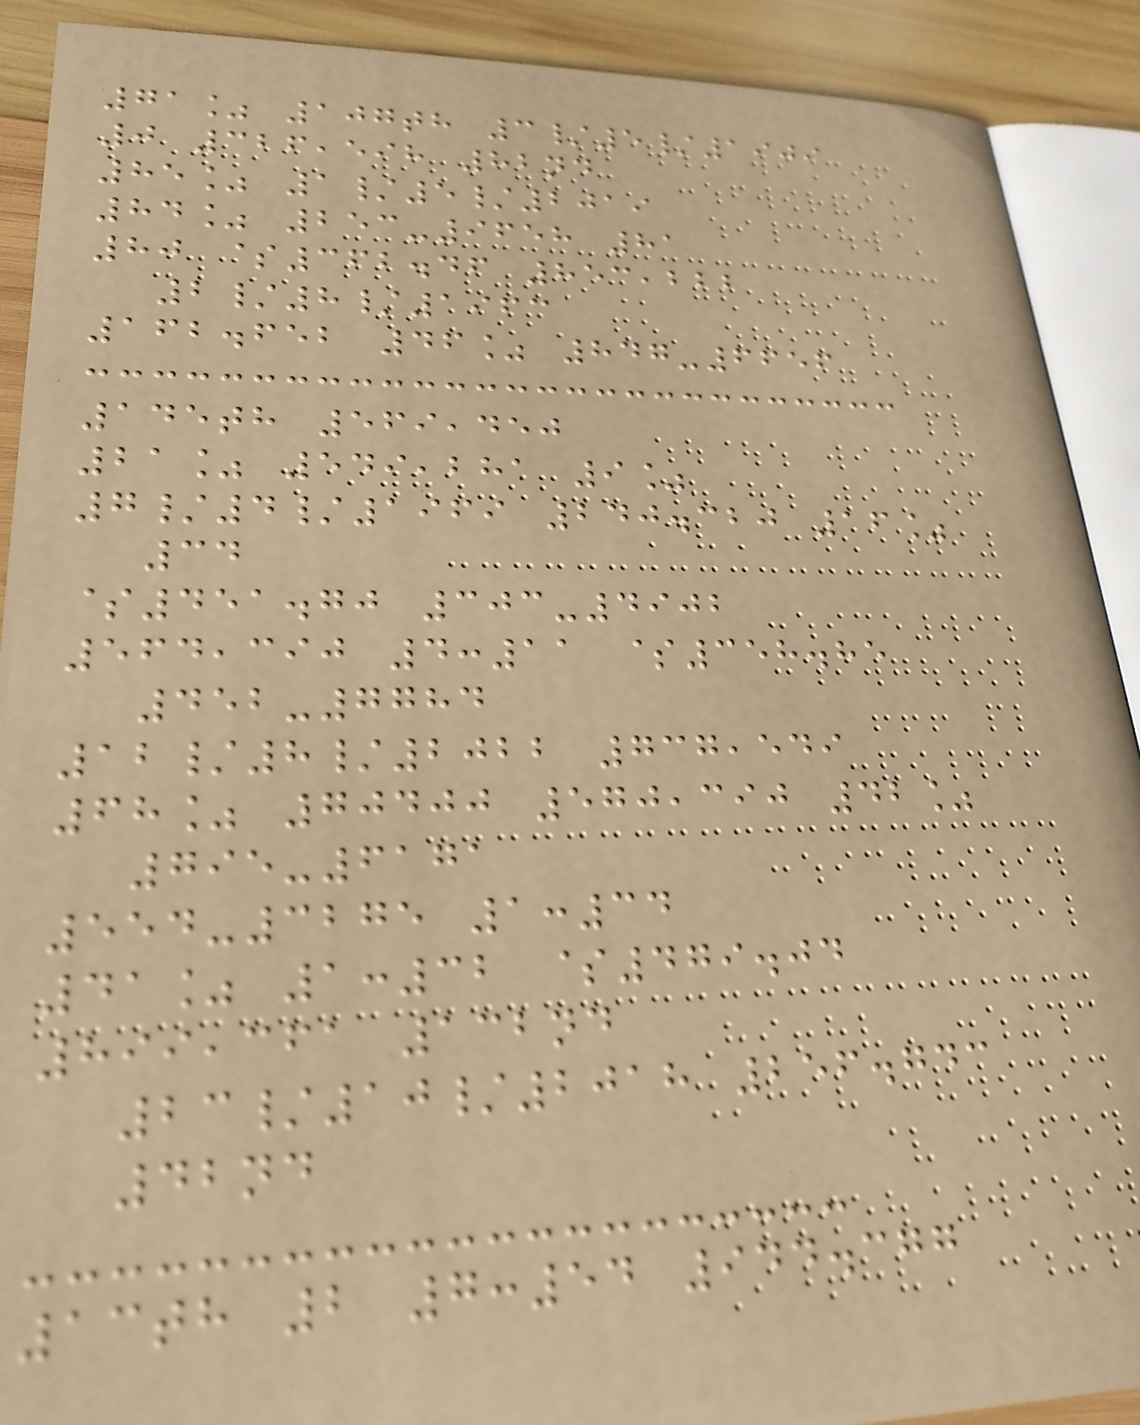71% 107th 3/5/1909
0 326,598 82nd
85% 1/5/2019
84% 253-9658 81
80 $362.46 853,222
2/8/1963
162.652 46% 847-6656
145th 569,450
21% 549,281 9%
7/4/1969 240.320 16%
34
$451.70 303-4902
564,390 4:11 $358.85
452-7784
12/8/2022 737,549
68% 70400 570,390 42%
795-6171
554-3275 1:34
41% 1:32 $479.04
899,361 132nd
23/10/2018 256.743
42nd
13th 2 7:54 944.377
